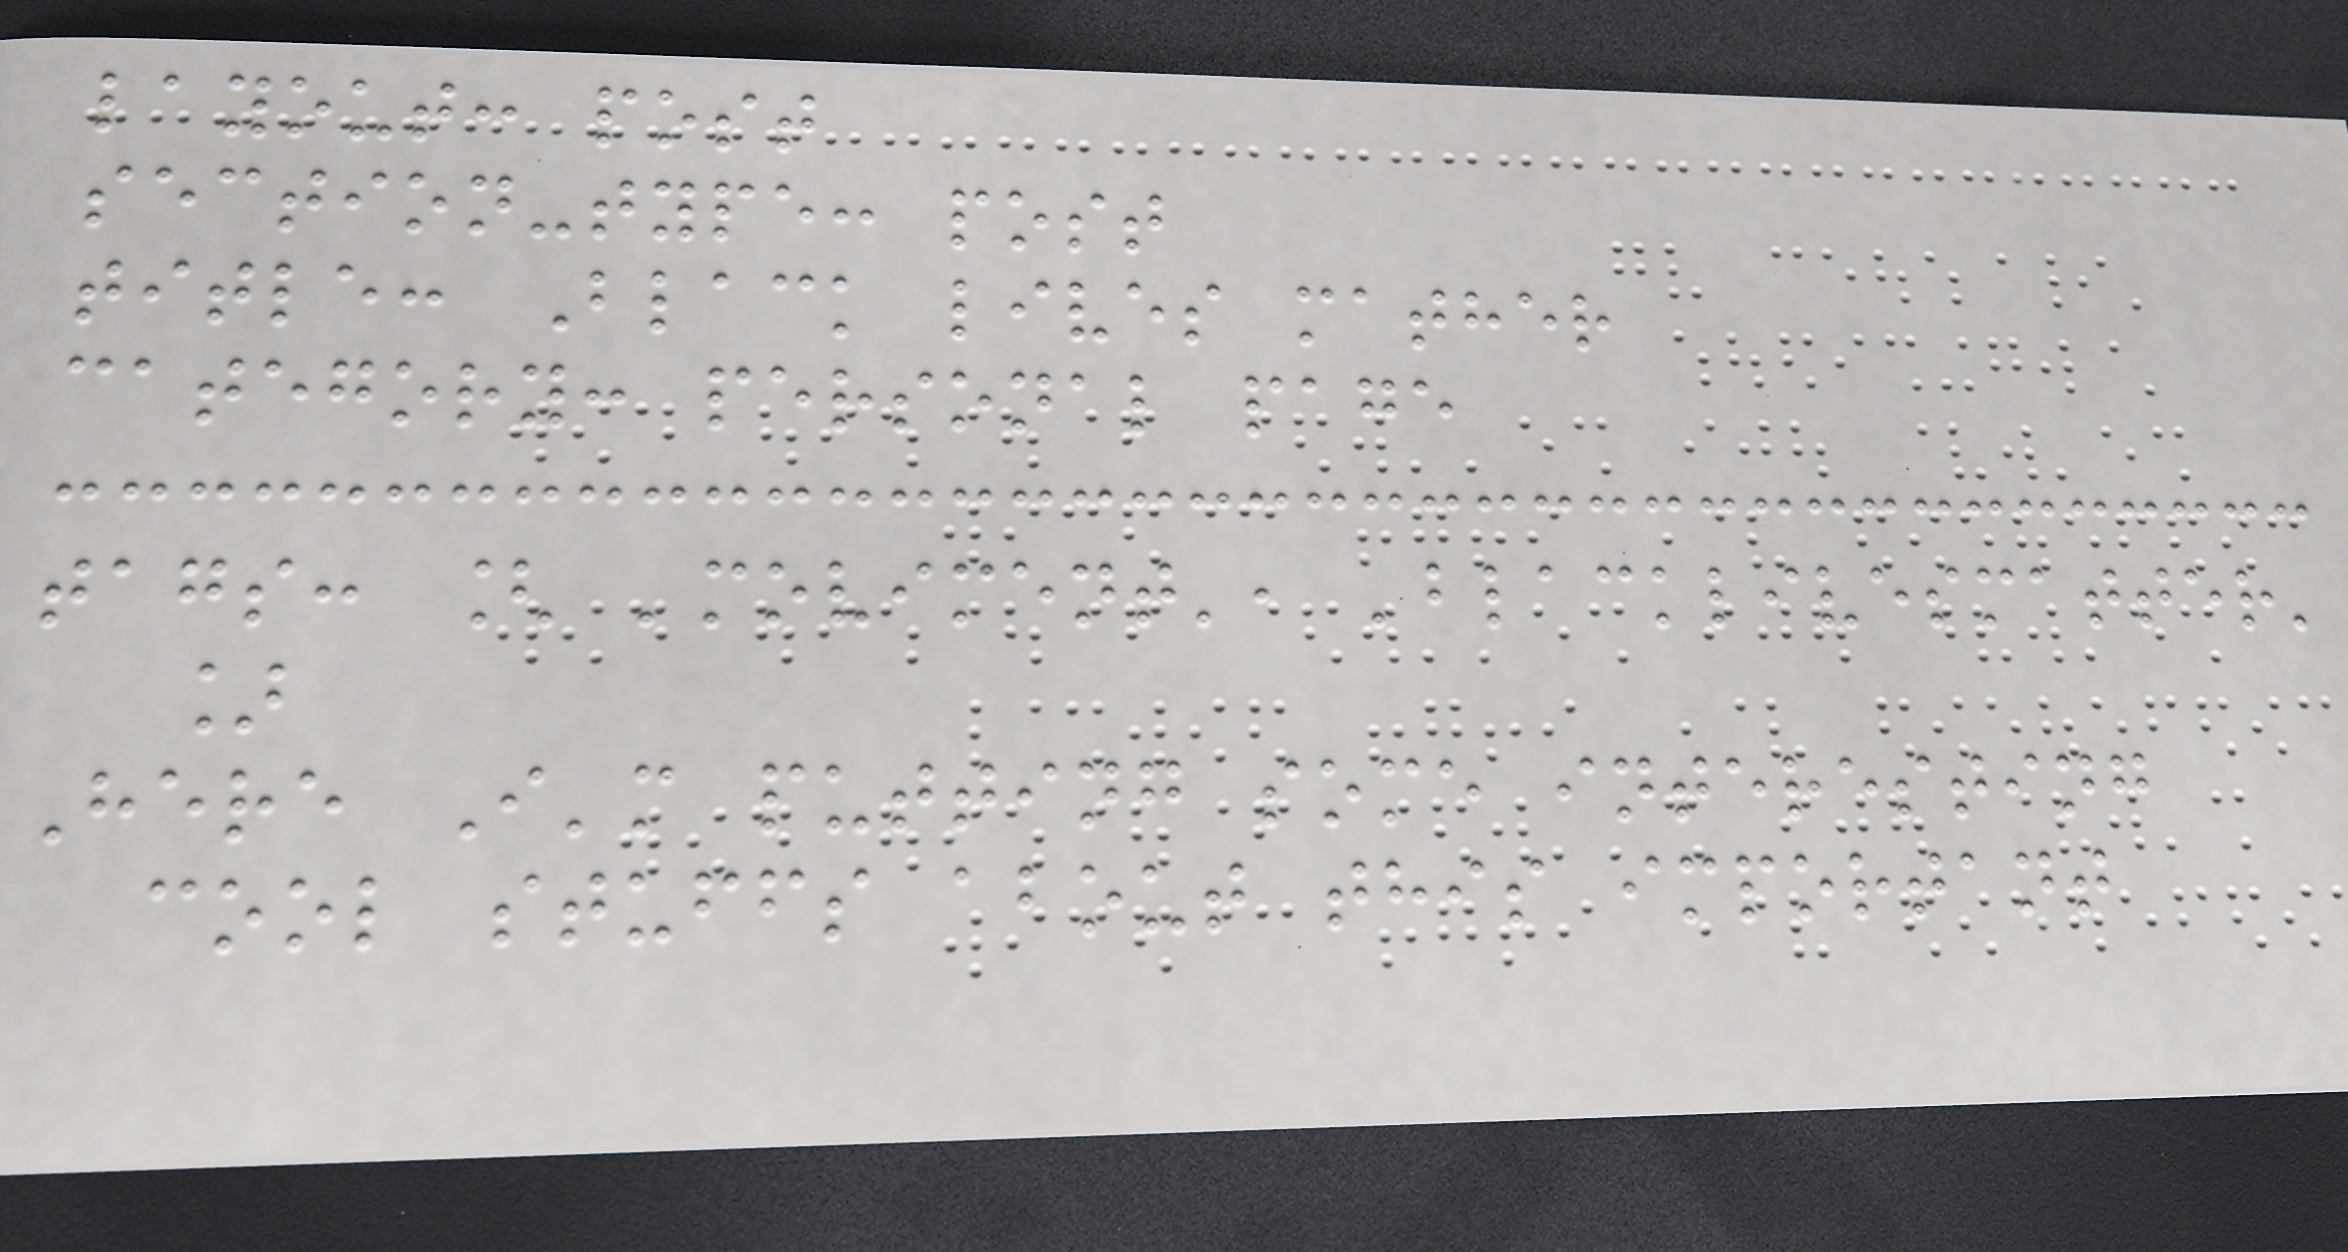layout: post
section-type: post
title: Black lives mather
category: personal page
tags: [ 'moviment', 'blacklivesmatter'
]
Here I'm putting some interesting
cool stuffs about this important
